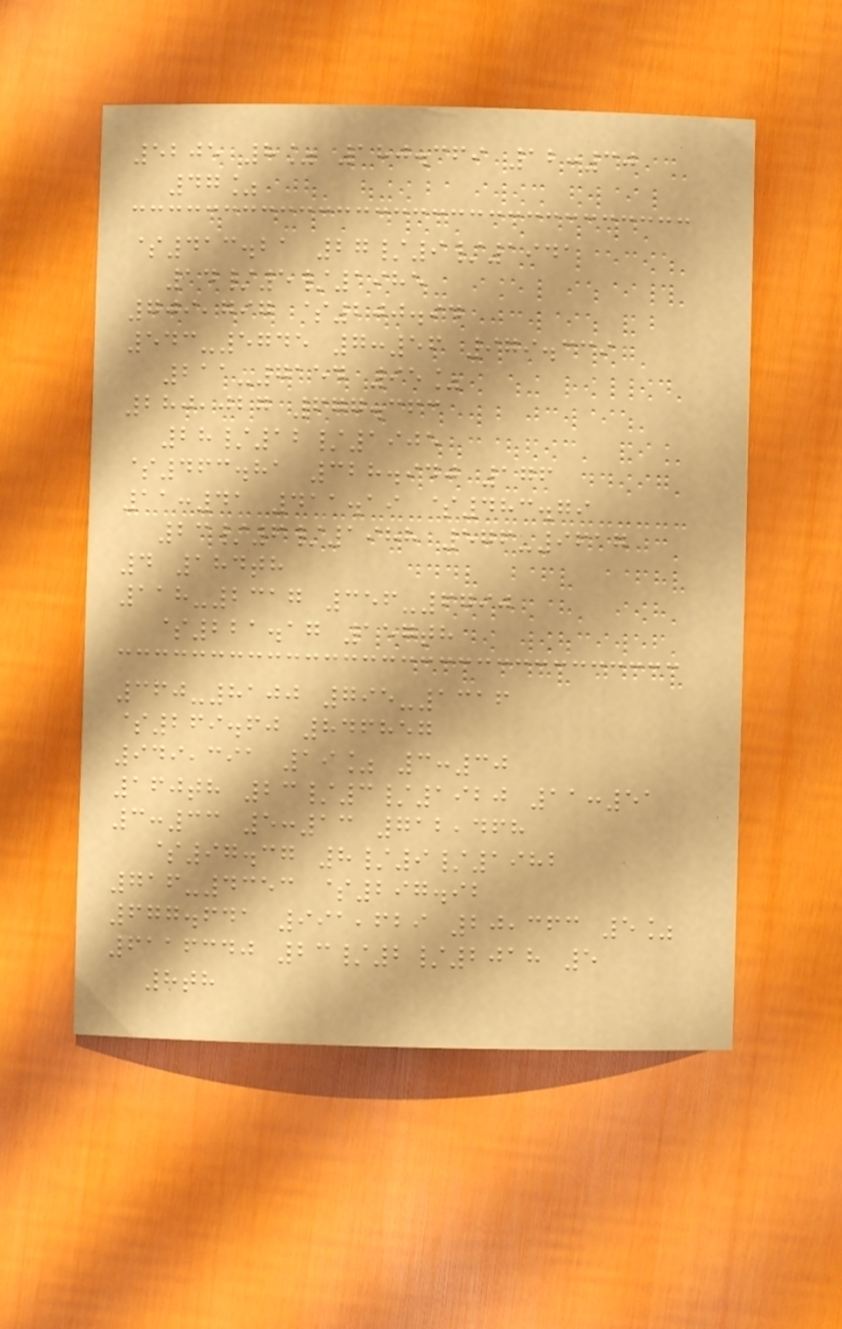5205 8% 180.369 12:30
47%
$413.21 27/9/1941
14/5/1985
709,797 $200.94
543-5745 7:56 979.339
211-7154 95%
280,027 677.363
28/12/1905
$463.81 328.940 176
11:41 411.19 $483.79
23/6/1988 576-9617
4 184th
118-2317 356-6790
$221.17 157th
360-8100 795-1316
$269.60 846857
949,391 19% 3:30
160th 23/3/1920 11:51
3:33 5:13 712,468
$97.37 8/9/1982
716-4353 $297.92
677.641 991,629 20,363 5%
6116340 23/2/2018 5
8th
